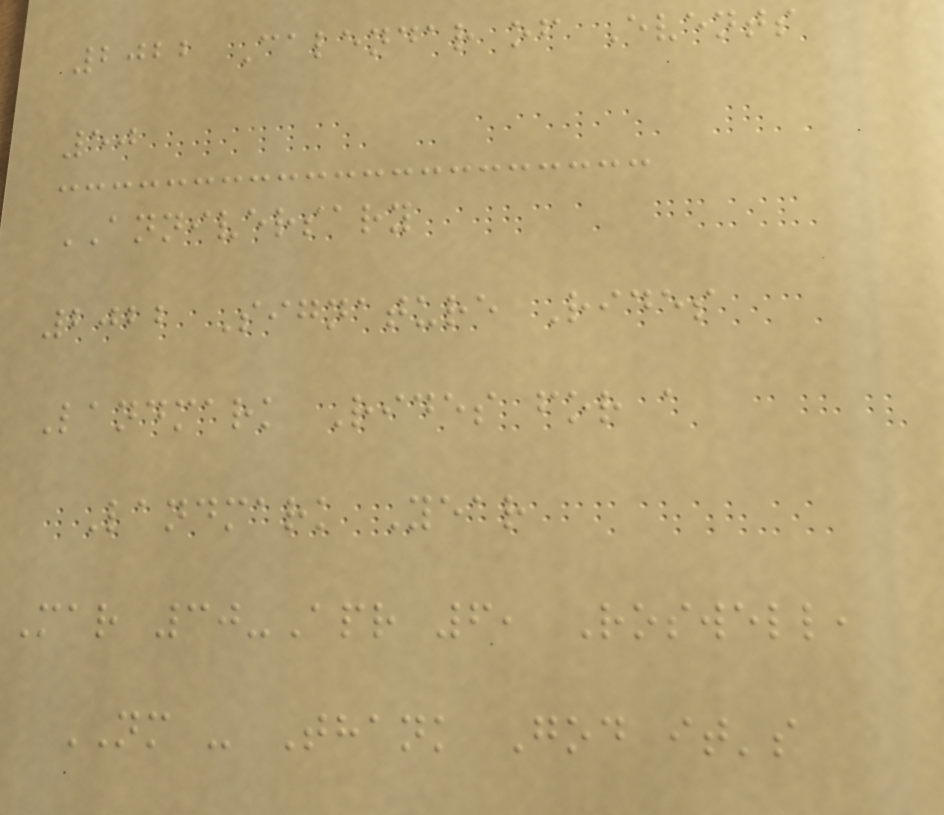2022 Calendar of Events
50
ANNIVERSARY
2022 Signature Rides
Landmark Rides for a
Landmark Year
Mar 30-Apr 6, Roswell,
NM - Thank God it's
